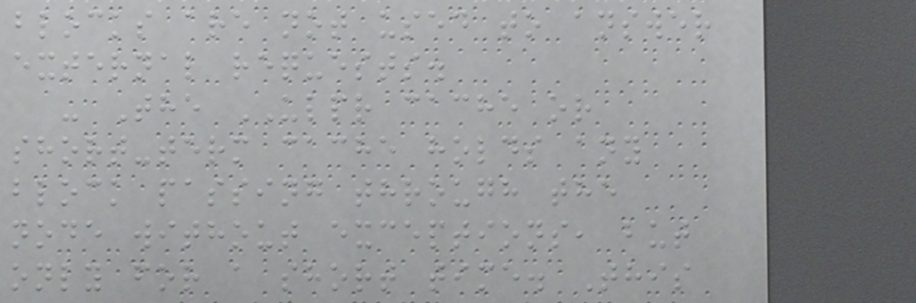blocks are not used to answer
external requests.
- The ULPR cache or
short-term cache holds any
block passing through the
node without exceptions, but
only for a short time. This
